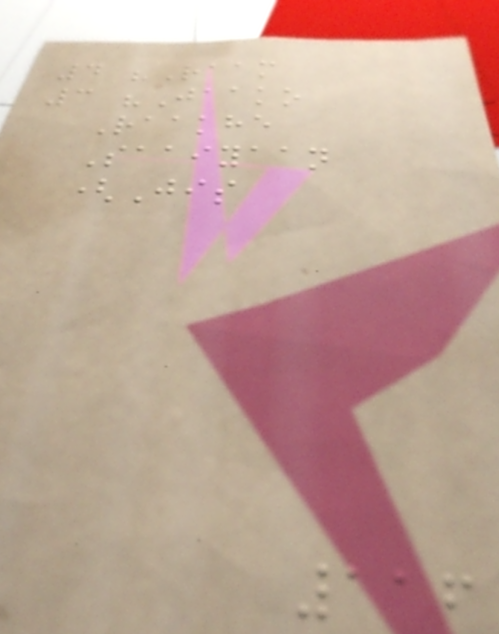4 "Raam
3 "Jaako
Raakhe
Saaiyaan
(Jis
116
